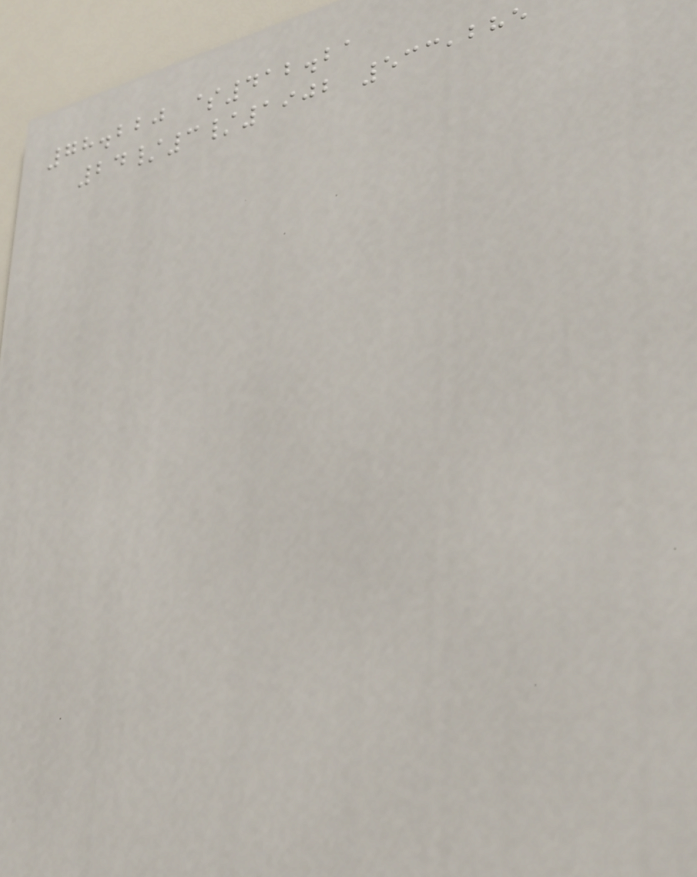78.220 $412.21
24/3/1902 533,285
